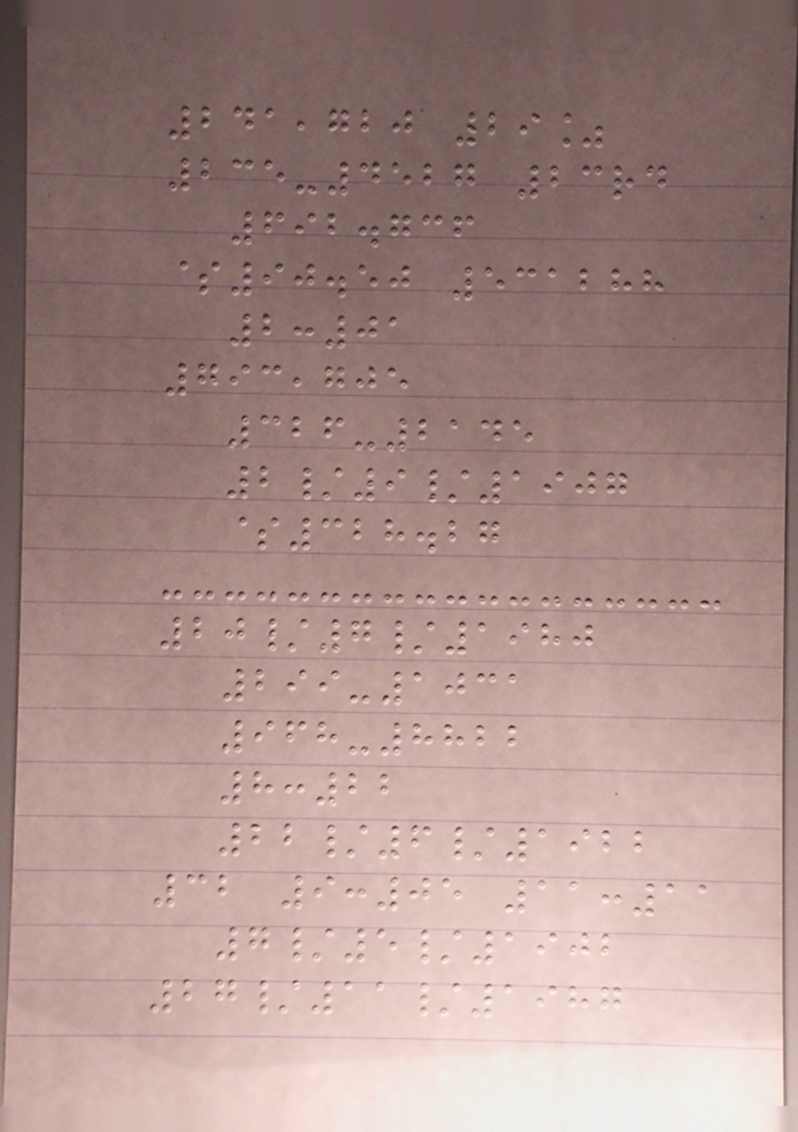241,720 29%
235-4527 23rd
692.736
$90.50 531288
2:01
793,705
326-2145
2/9/1907
$328.27
20/7/1980
299-1031
968-8822
8:22
22/6/1922
32 9:05 11:11
7/5/1902
27/11/1987
